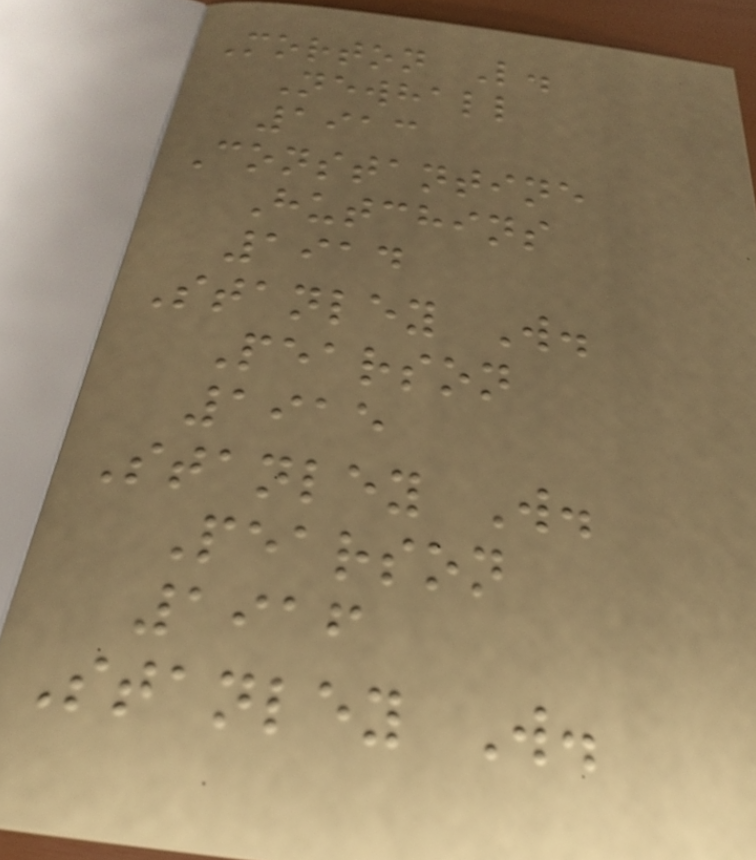Morton L.
Newhall
1913
Constantine
Hutchins
1914
Stanley W.
Pearson
1915
Stanley W.
Pearson
1916
Stanley W.
